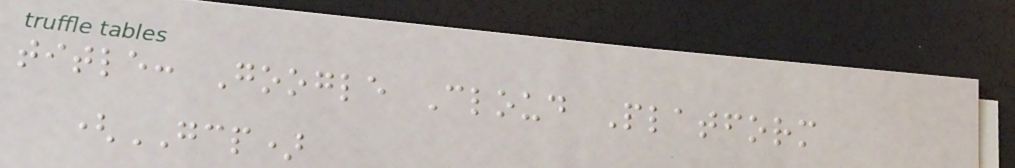title: Google Cloud Platform
(GCP)
